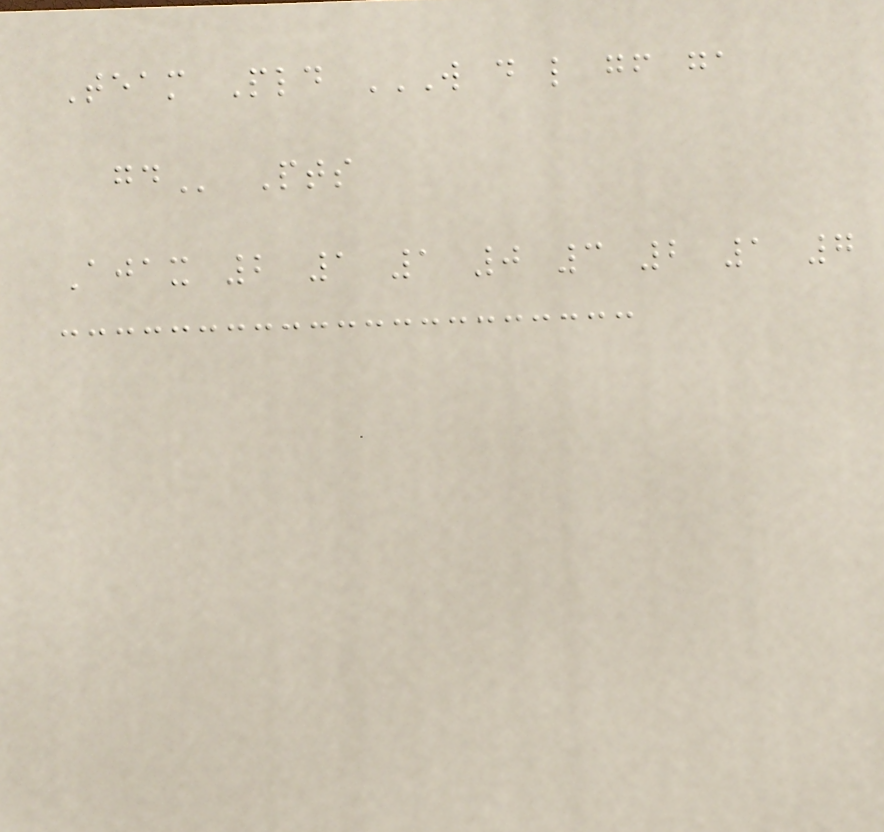Team Pld W D L GF GA
GD Pts
Ajax 2 1 1 0 3 2 1 7
